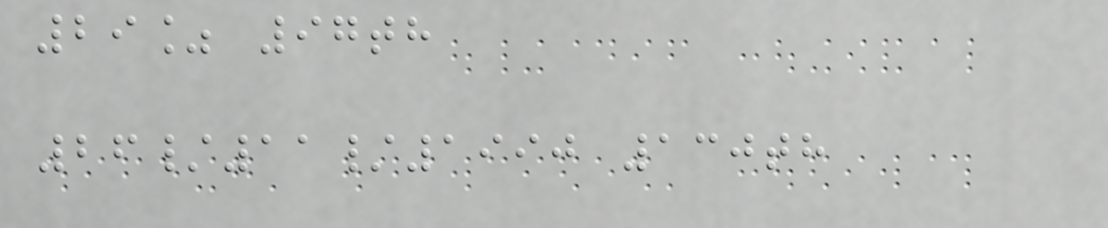29% 97th
26/11/1990 130th
